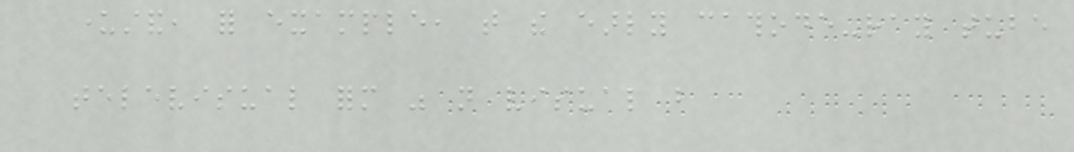understand, for example, that the early cathode-ray tube
televisual form was not visual but
